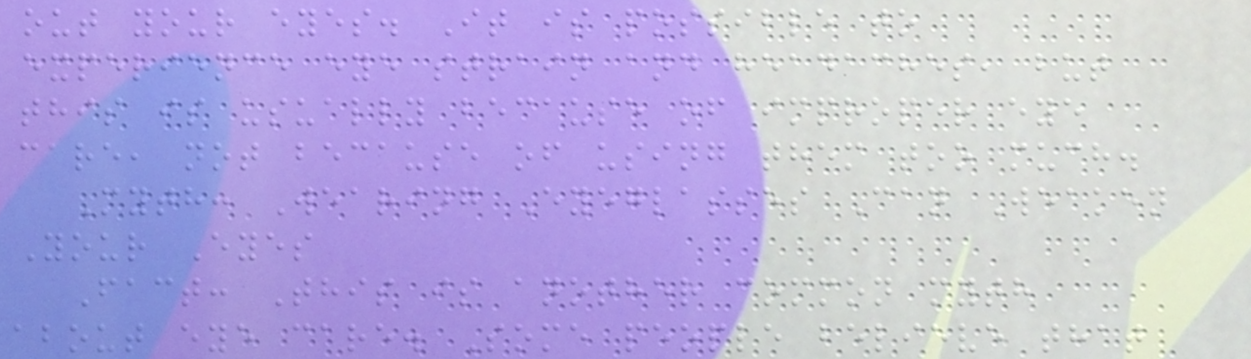out your eyes. It is possible to
experience eye strain and headaches, but
this is usually because of improper eye
care, not because of using them too much.
Myth: Wearing Eyeglasses Can Weaken
Your Eyes
Fact: This is another common myth
about eye care. Some people believe that
